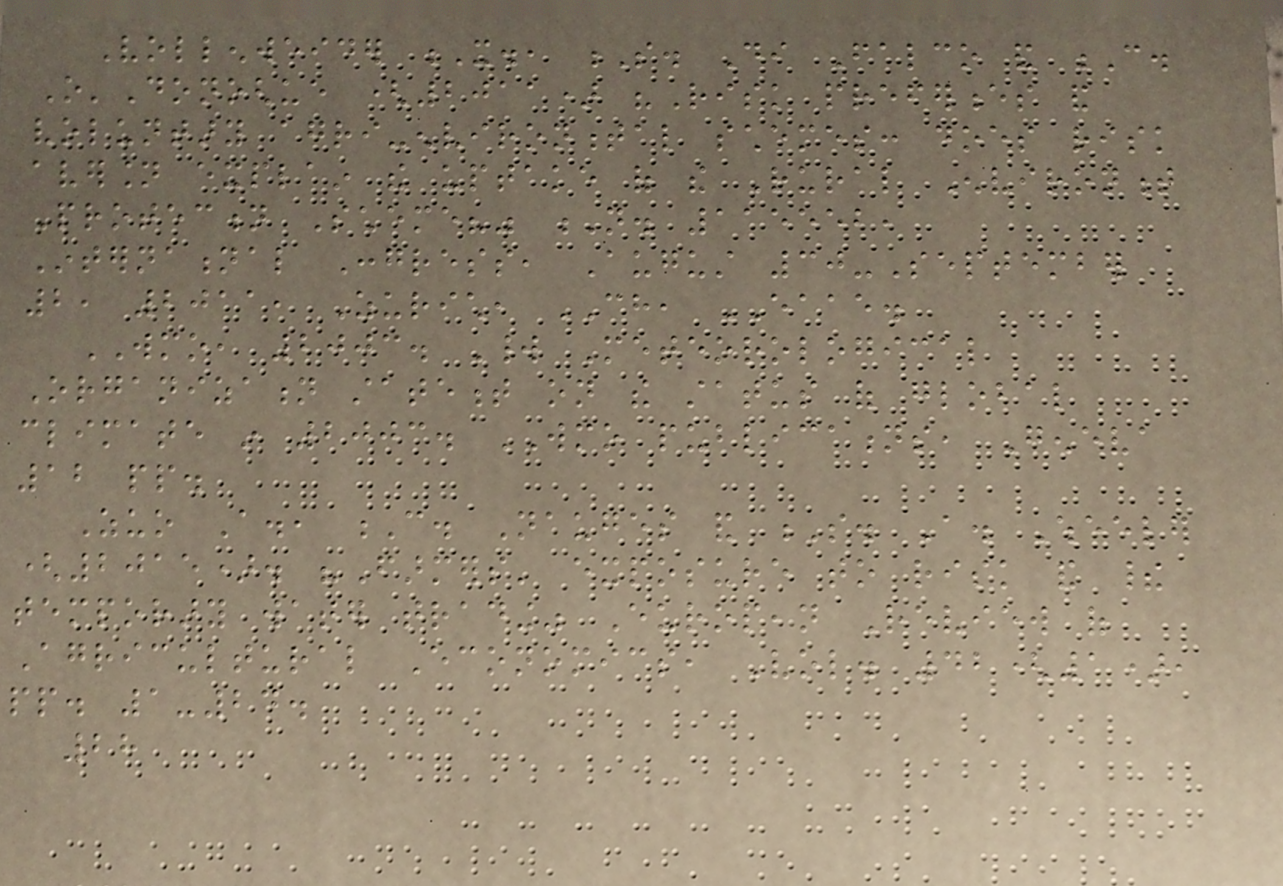Vollenweider X., S. Di Falco and C.
O'Donoghue (2011) "Risk preferences and
voluntary agri-environmental schemes: does risk
aversion explain the uptake of the Rural Environment
Protection Scheme?" N. 115552,
International Congress, August 30-September
2, 2011, Zurich, CH, EAAE.
WMO, 2003. World Meteorological
Organization statement on the status of global
climate in 2003. WMO publications, Geneva
12 pp.
Zuo A., C. Nauges and S. A. Wheeler
(2015). "Farmers' exposure to risk and their
temporary water trading" European Review of
Agricultural Economics, Vol. 42(1),
pp. 1-24.
28
